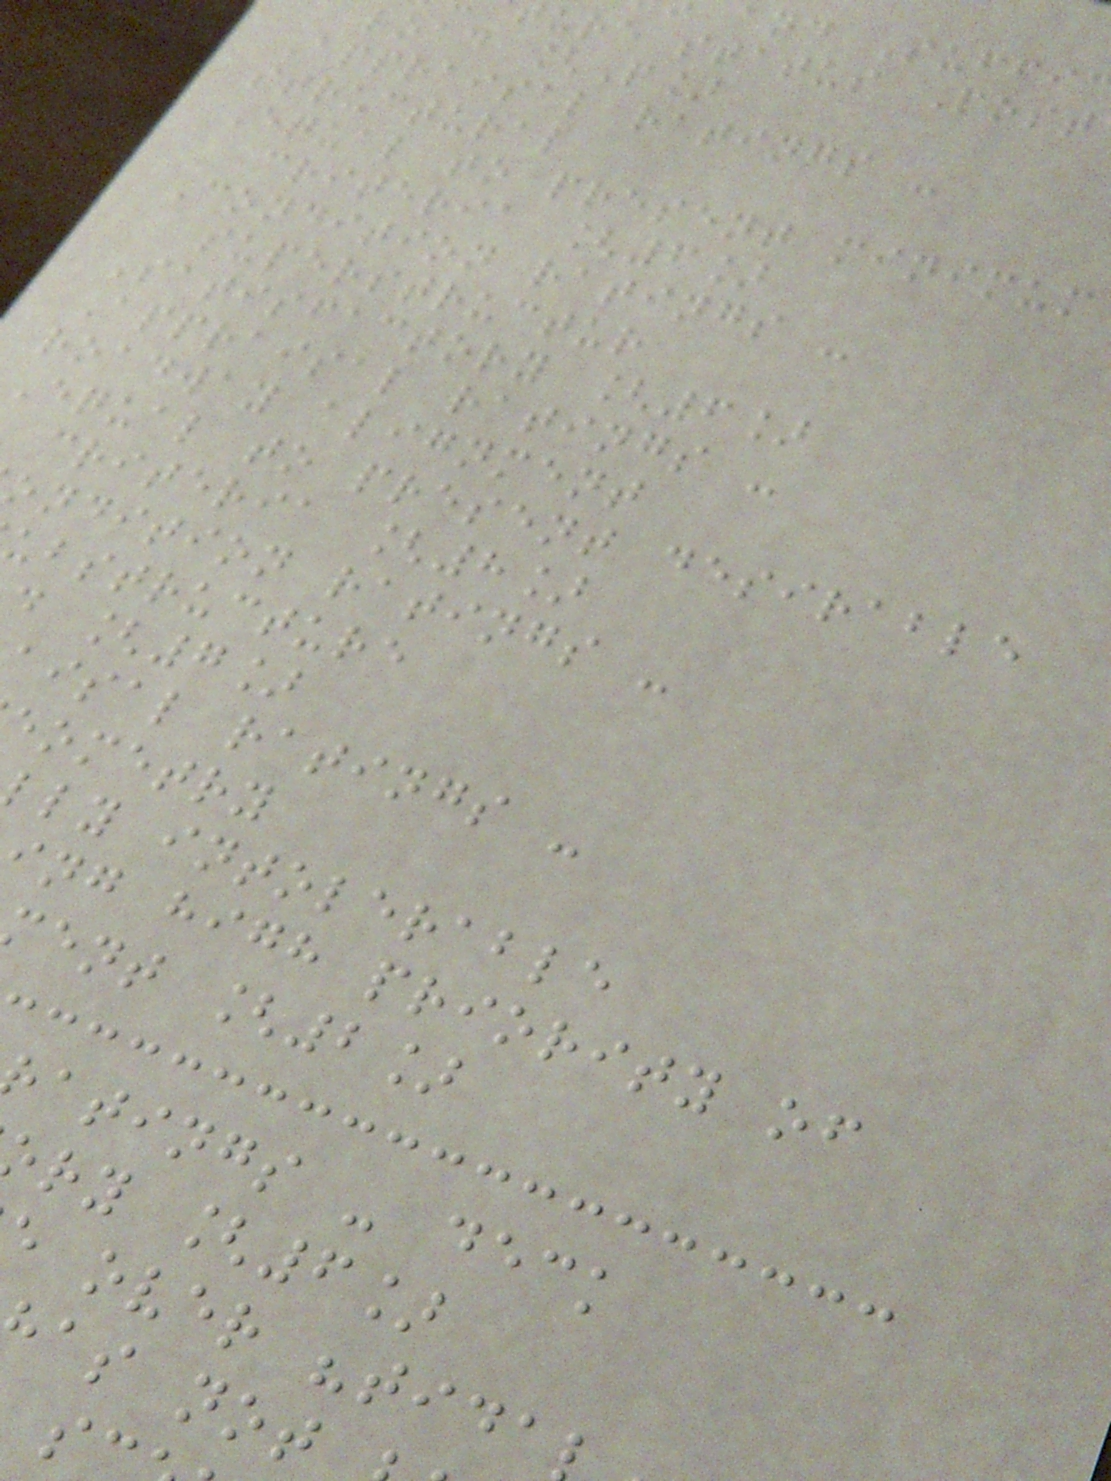and Suffi
ure status Post
load [P]
Appraisal ratings -
structural
Equal to present minimum
criteria [6]
Condition ratings -
superstructur
Satisfactory [6]
Appraisal ratings -
roadway alignment
Equal to present desirable
criteria [8]
ondition ratings -
ubstructure
d [7]
aisal ratings -
eometry
ly intolerable
ng high priority of
ent [2]
atings - deck
ry [6]
over "tida
as not
